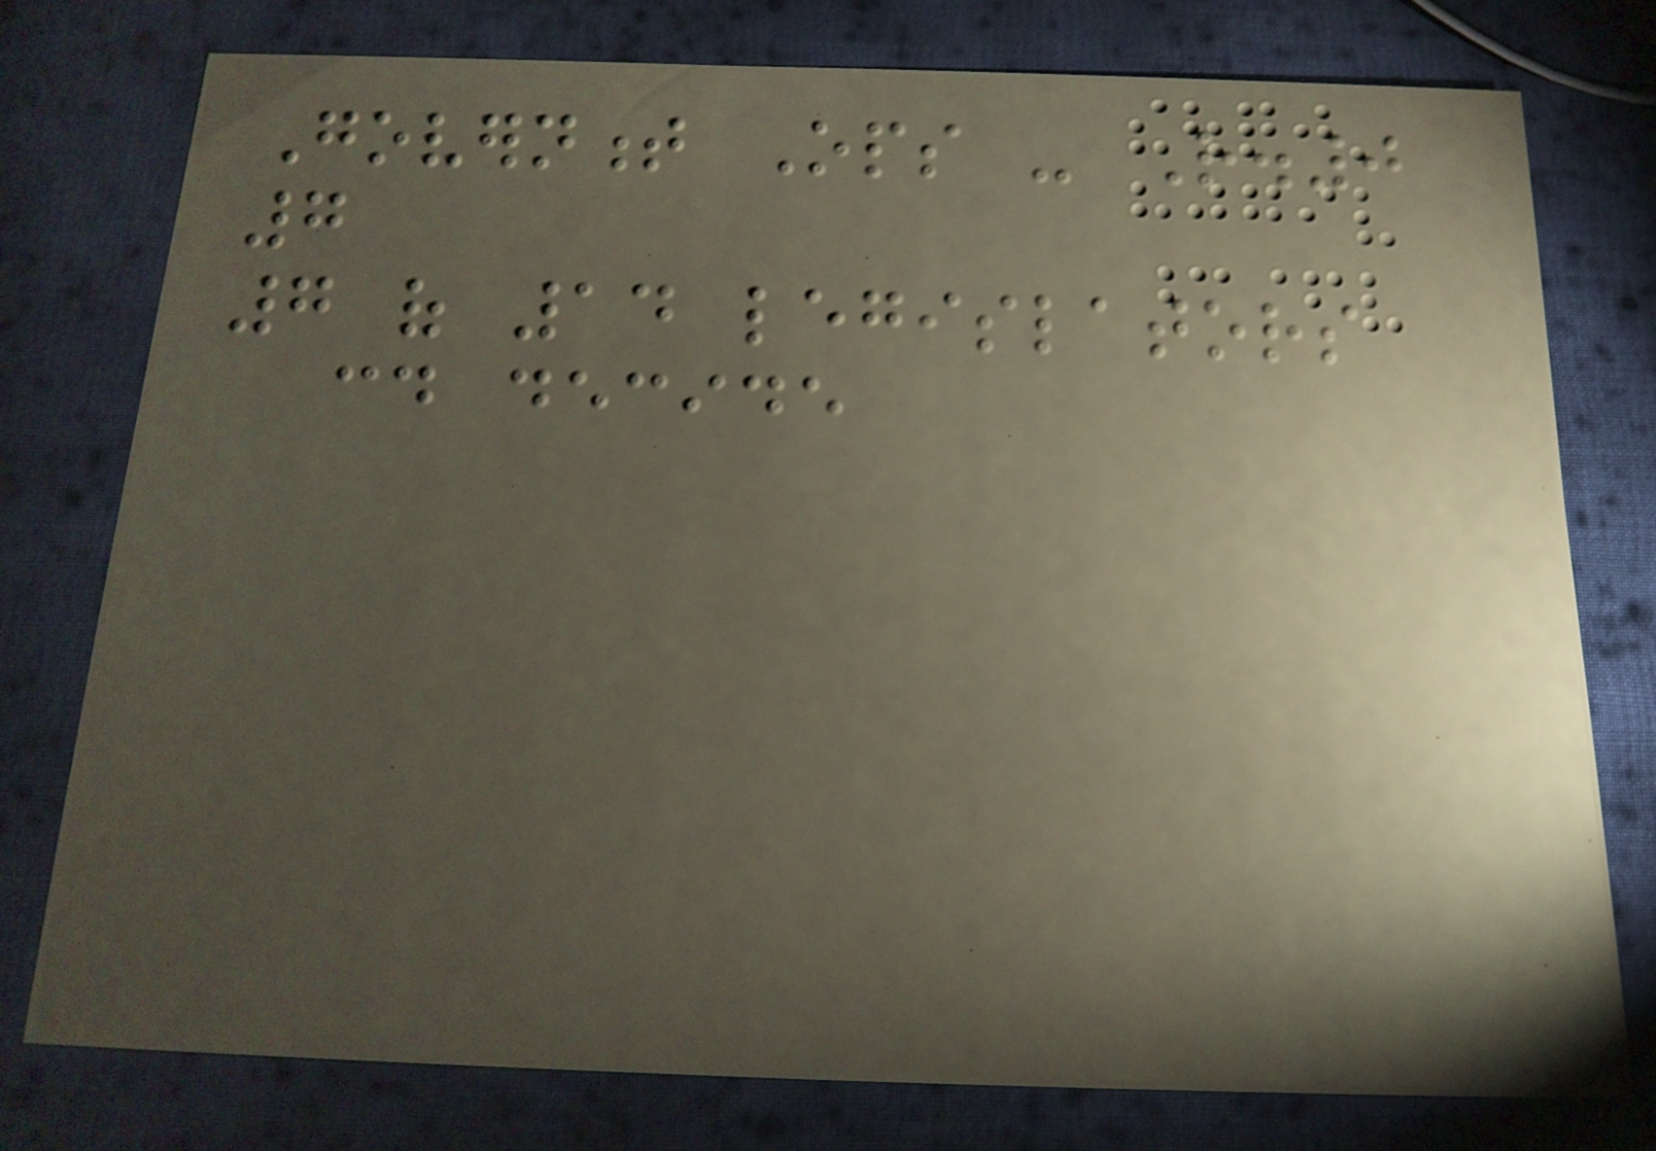Government Ops - R.0
7
7 of 14 legislators
could decide
